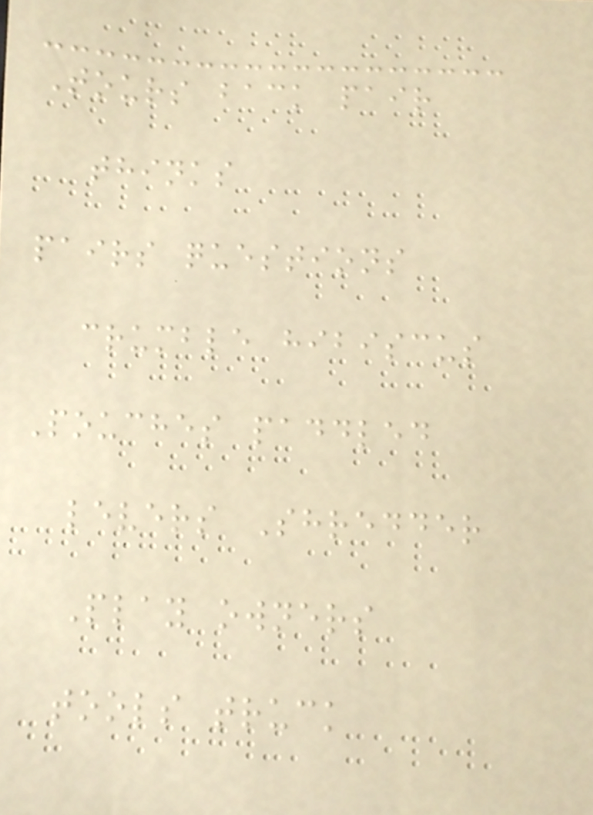Tours back pair
thinks
pairs questions
crumble hibiscus
Pouches paddled
levers Shredder
Play owners
tools truck
